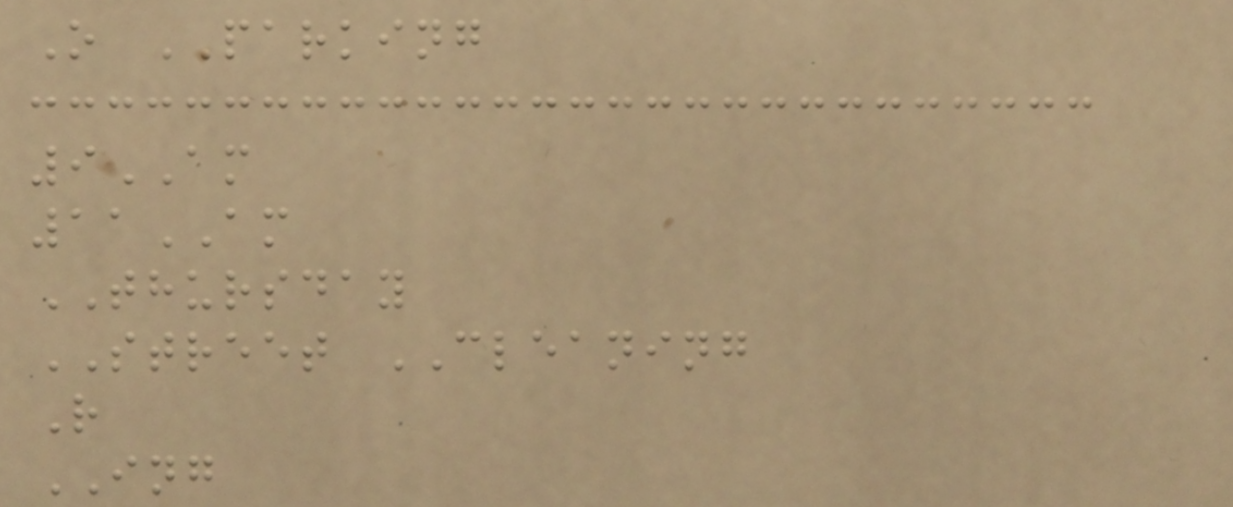O PARKING
9AM
11AM
THURSDAY
STREET CLEANING
R
ING
